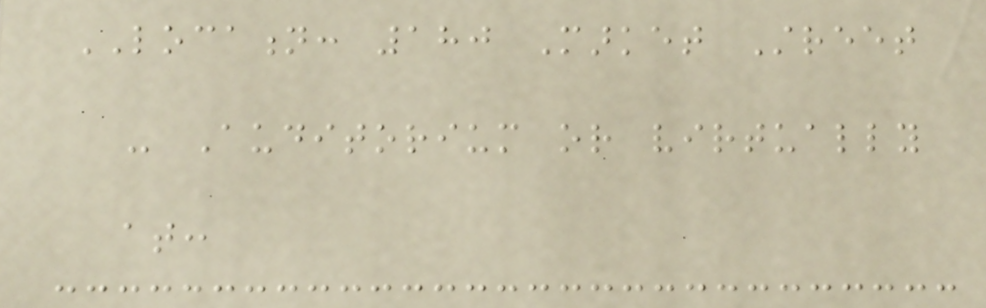LOCATION: 180 Market Street
- Auditorium or virtually
at:
